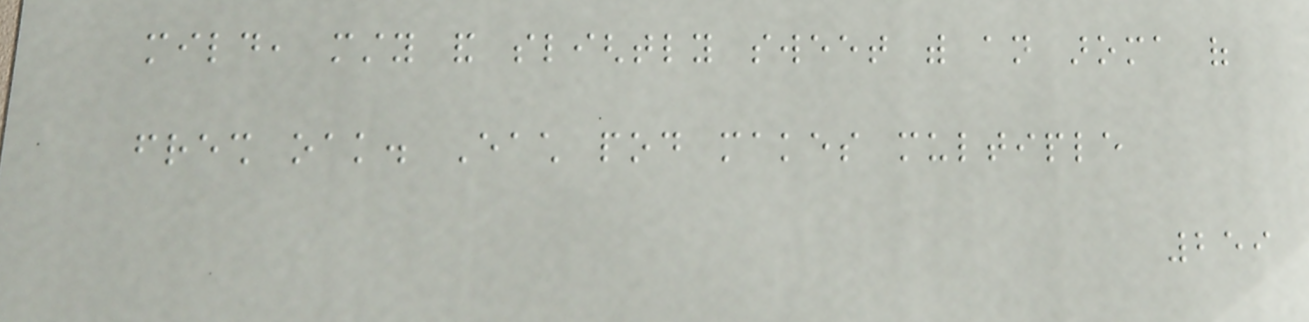mild, musty and slightly sweet with an aroma of
fresh oak. Each pod makes multiple
259
